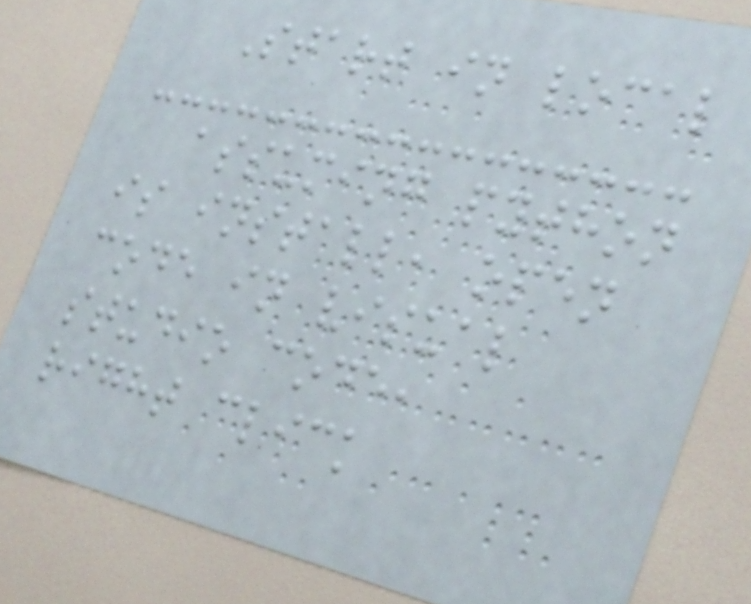Start in local
assuming python
is install, open
code in visual
studio code,
right click
